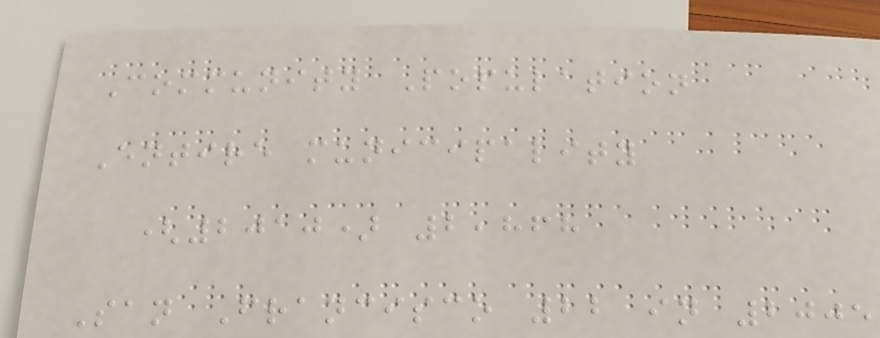Community Population
Entire municipality
(2010) 2,868
San Francisco 22 in 2005
